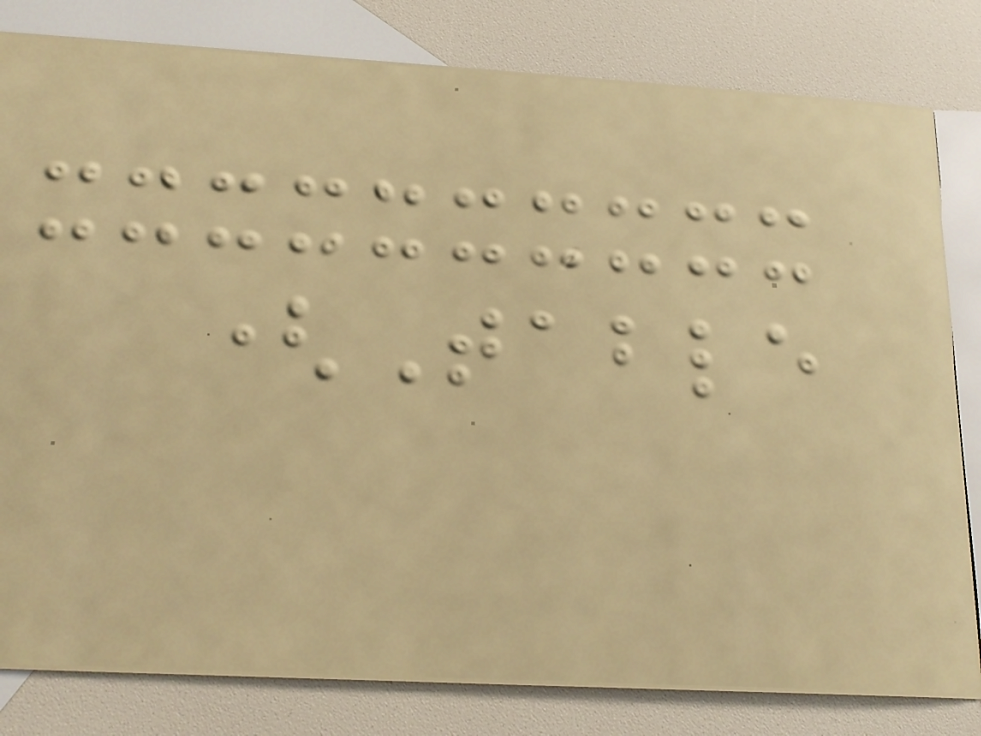(Table
